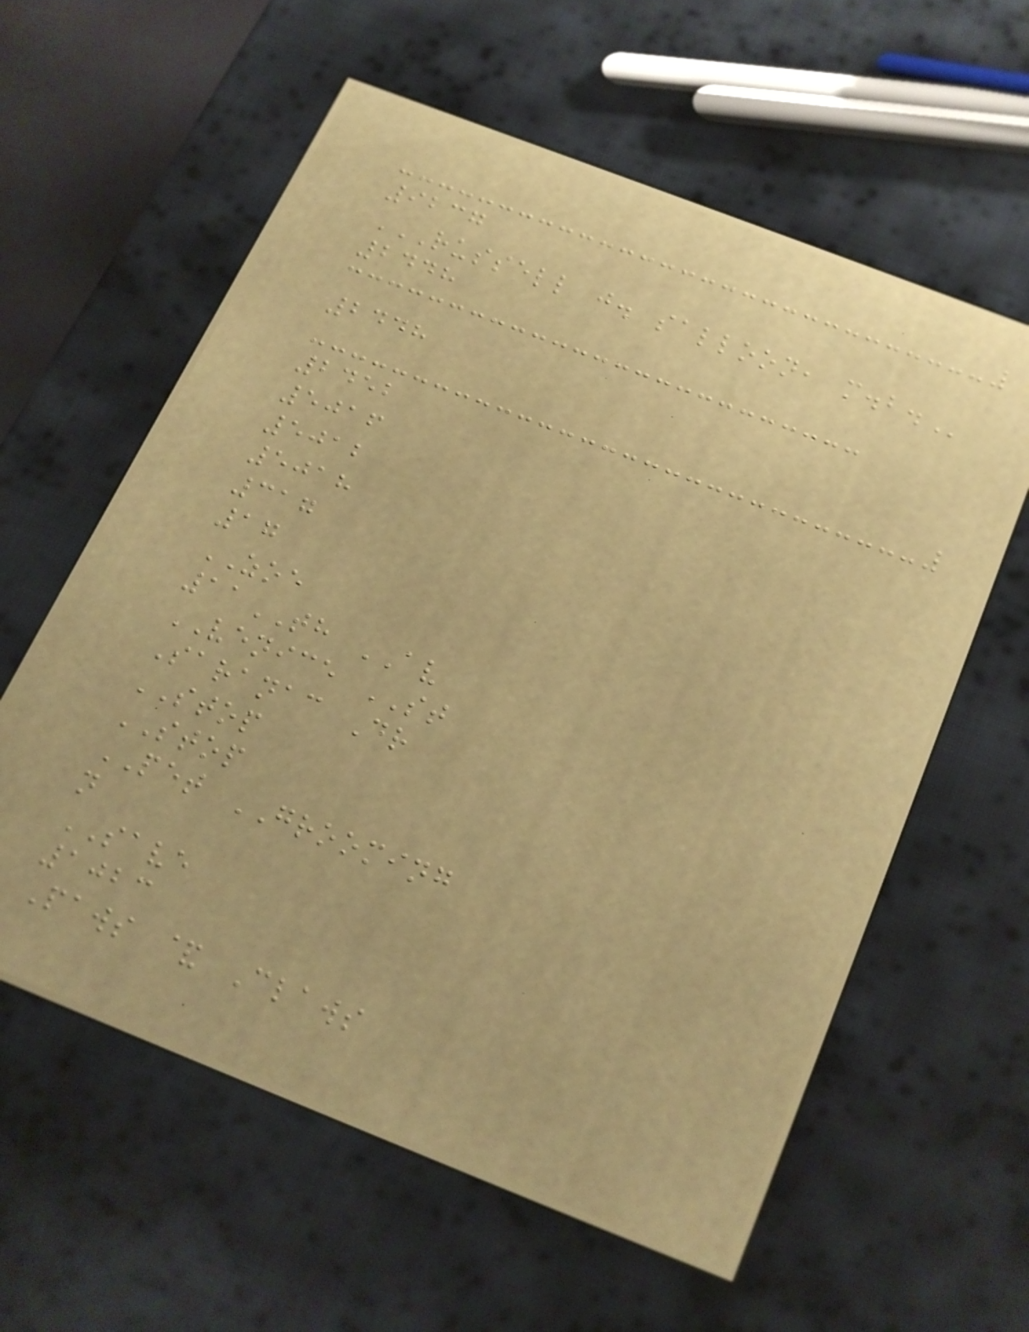9237
RUSSELL J. SALLOON, M.B.
2448
2448
2452
5016
5012
5018
317
17
ZOE
11TH AV
VENICE ST
Saranac Dr
STOP
STOP
PET GROOMING
n
SAVE
1023
Paws & Claws
